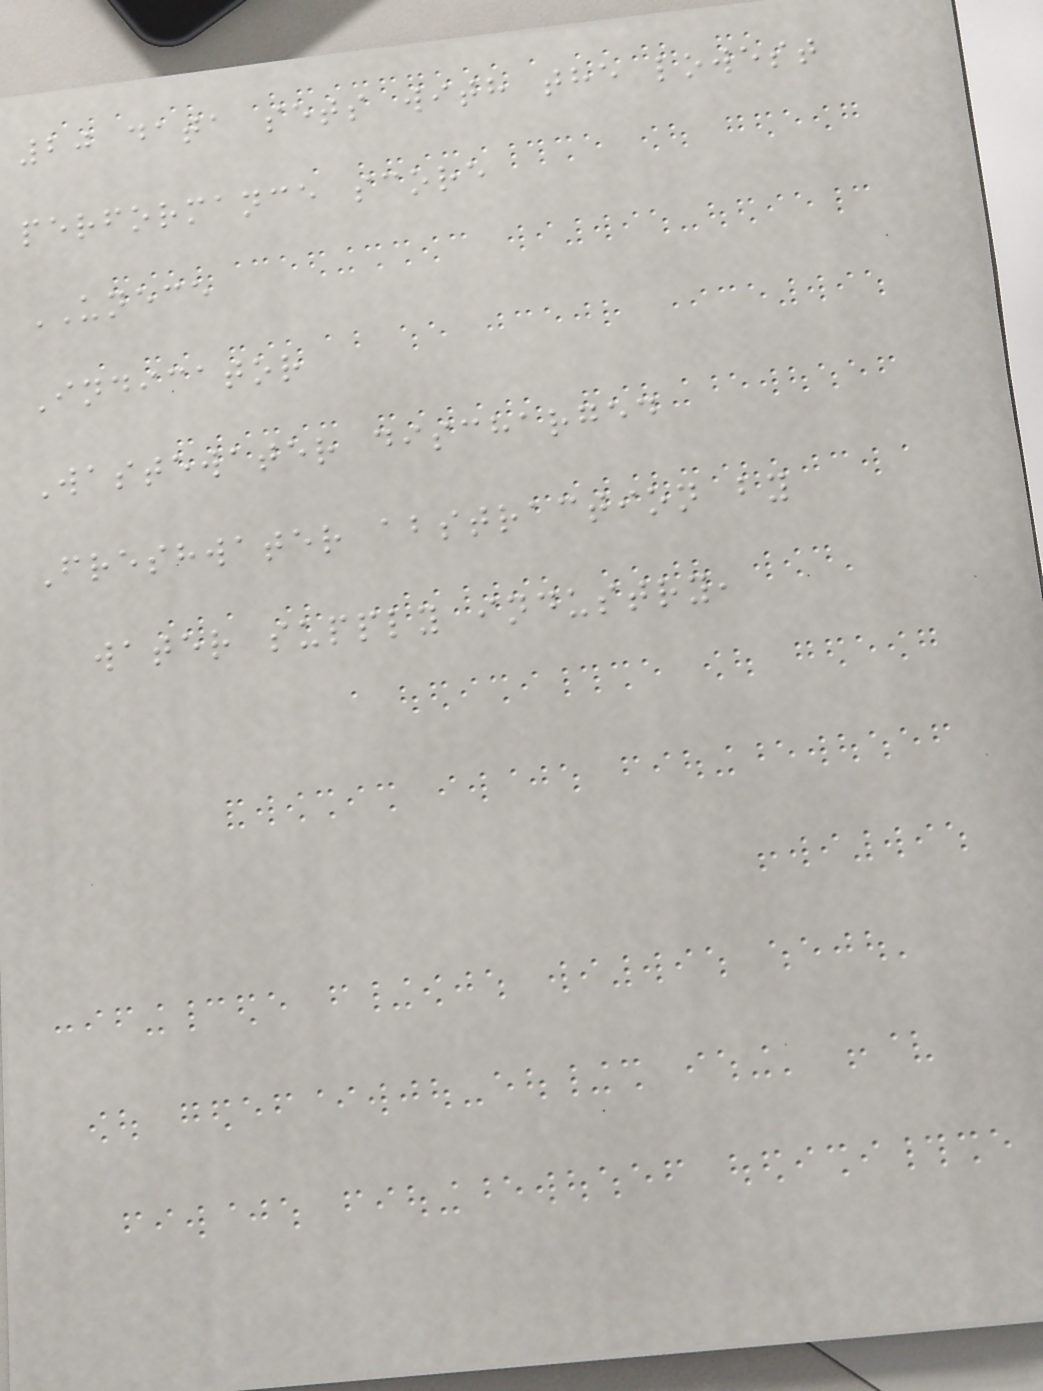20 data sets with the lowest
performance score
UNECE
Indicator
Wastewater discharged
Freshwater abstraction by
water supply industry,
